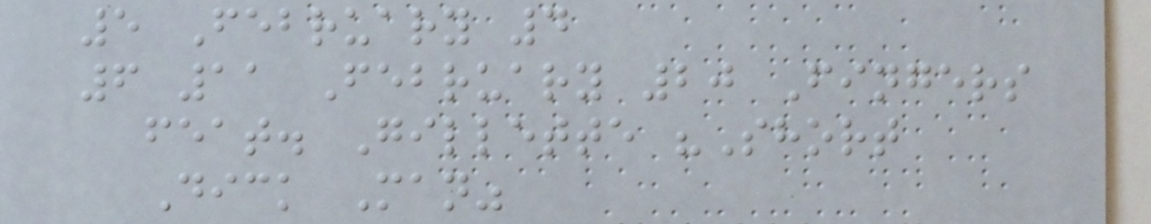5 February 4
6 11 February 20 Fingers
feat. Gillette "Short
Dick Man"
